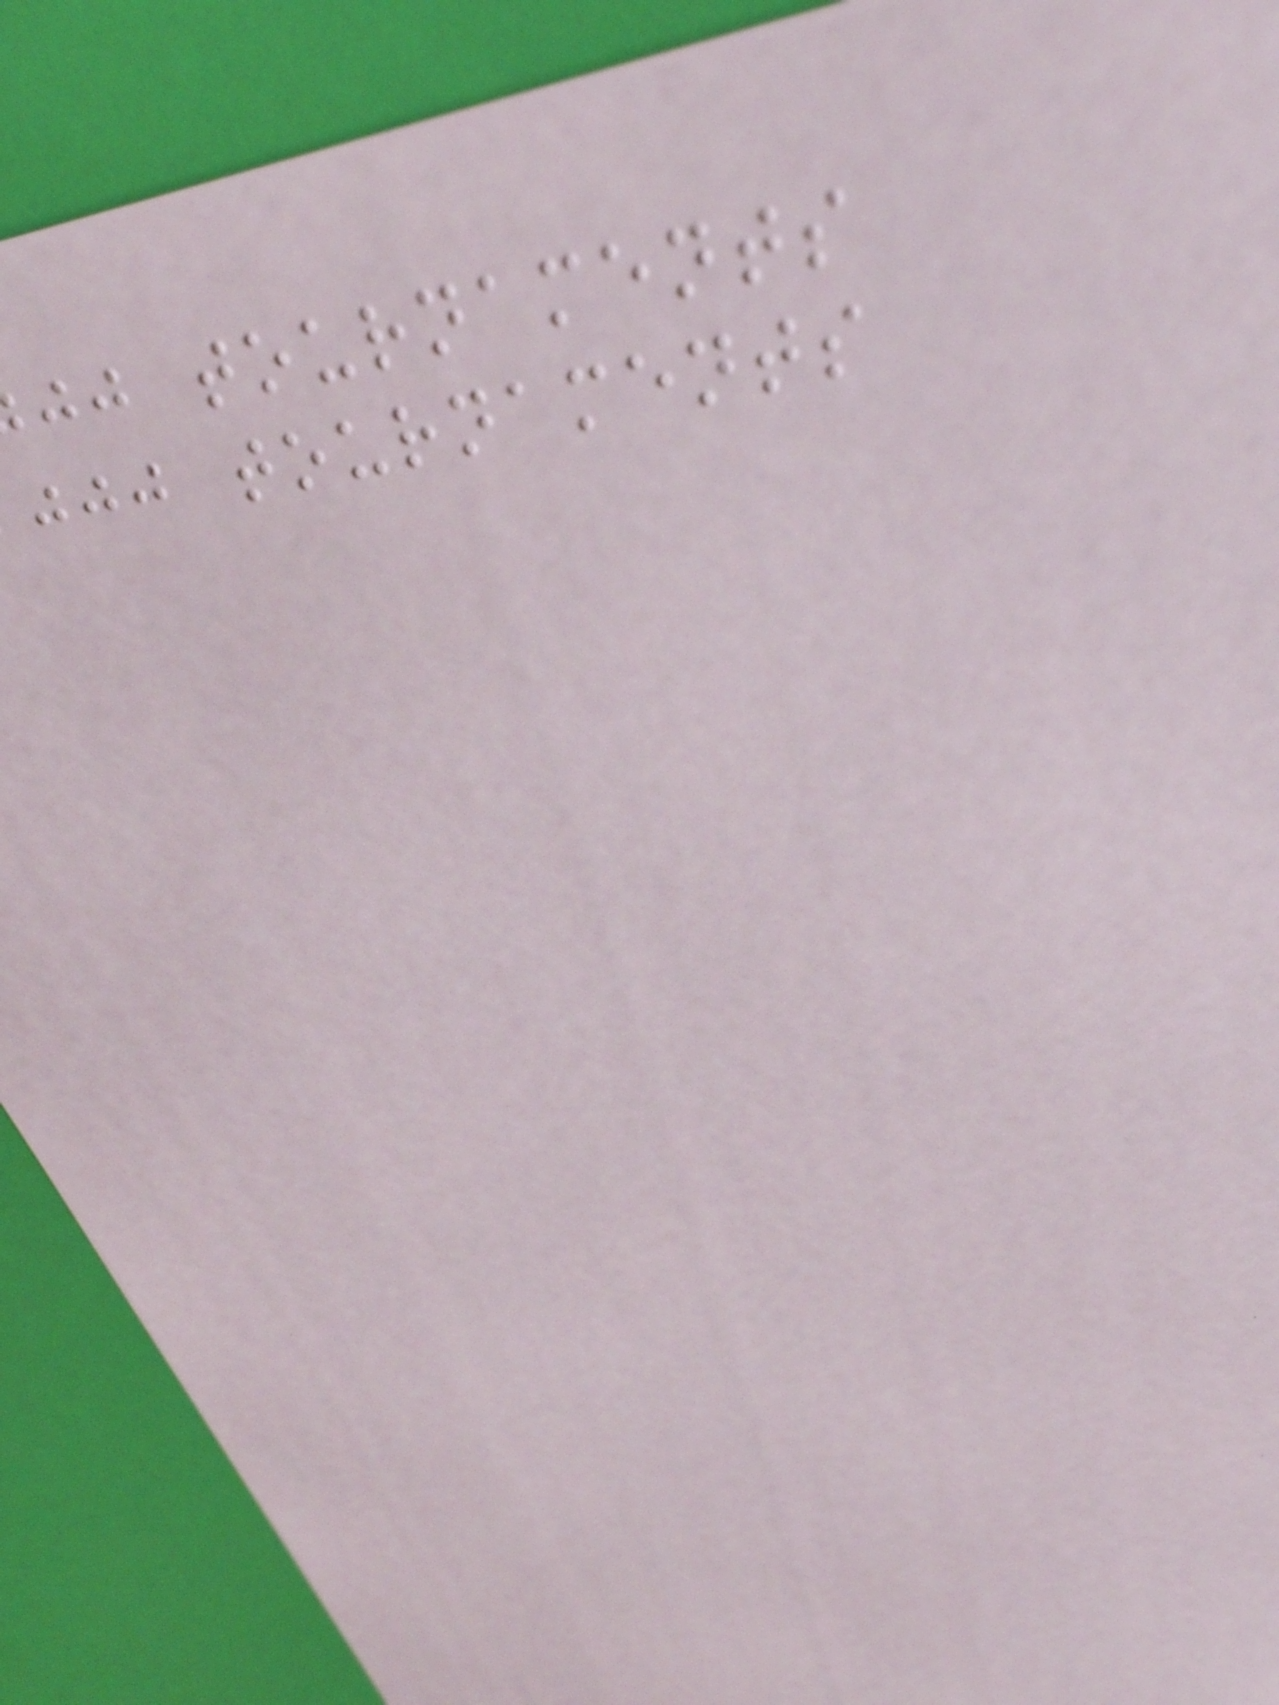jj tournaments
jjj tournaments
